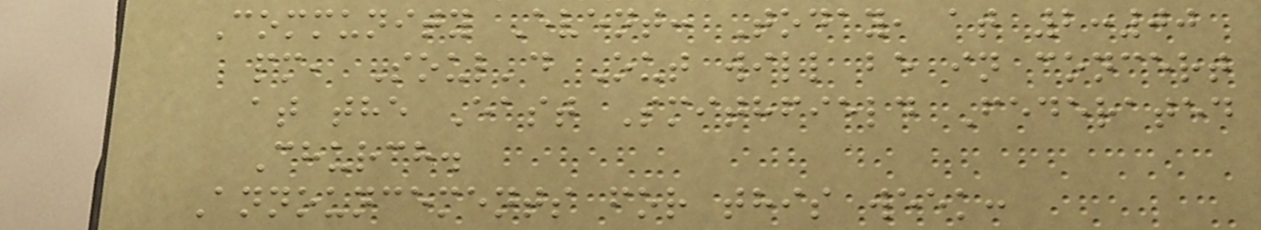Community Event: Today, at 2:00
pm, Soul'd Out will be in concert
at the East Smithfield Federated
Church.
Announcements for this week:
